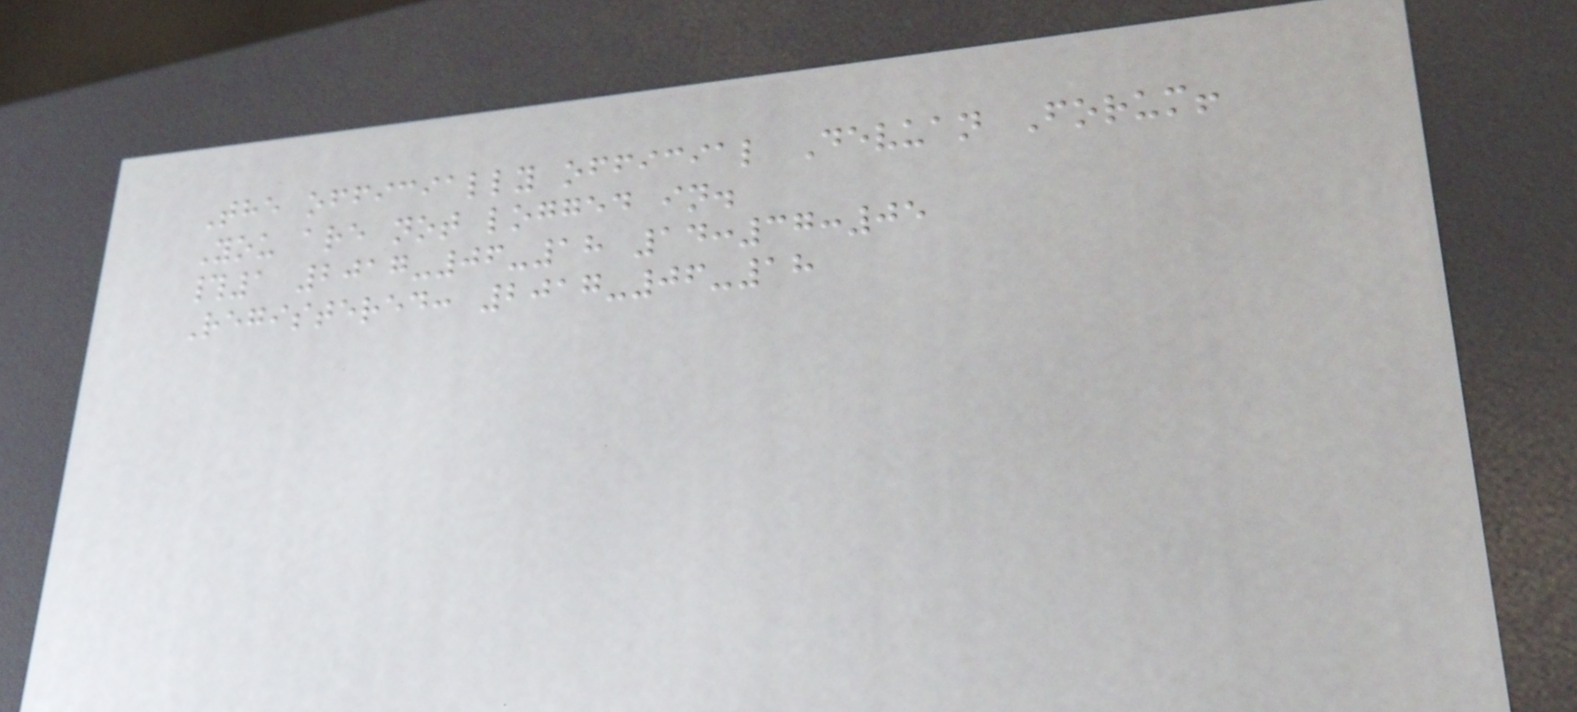The officially official Devuan Forum!
You are not logged in.
#1 2017-06-18 14:37:05
Registered: 2017-06-18
